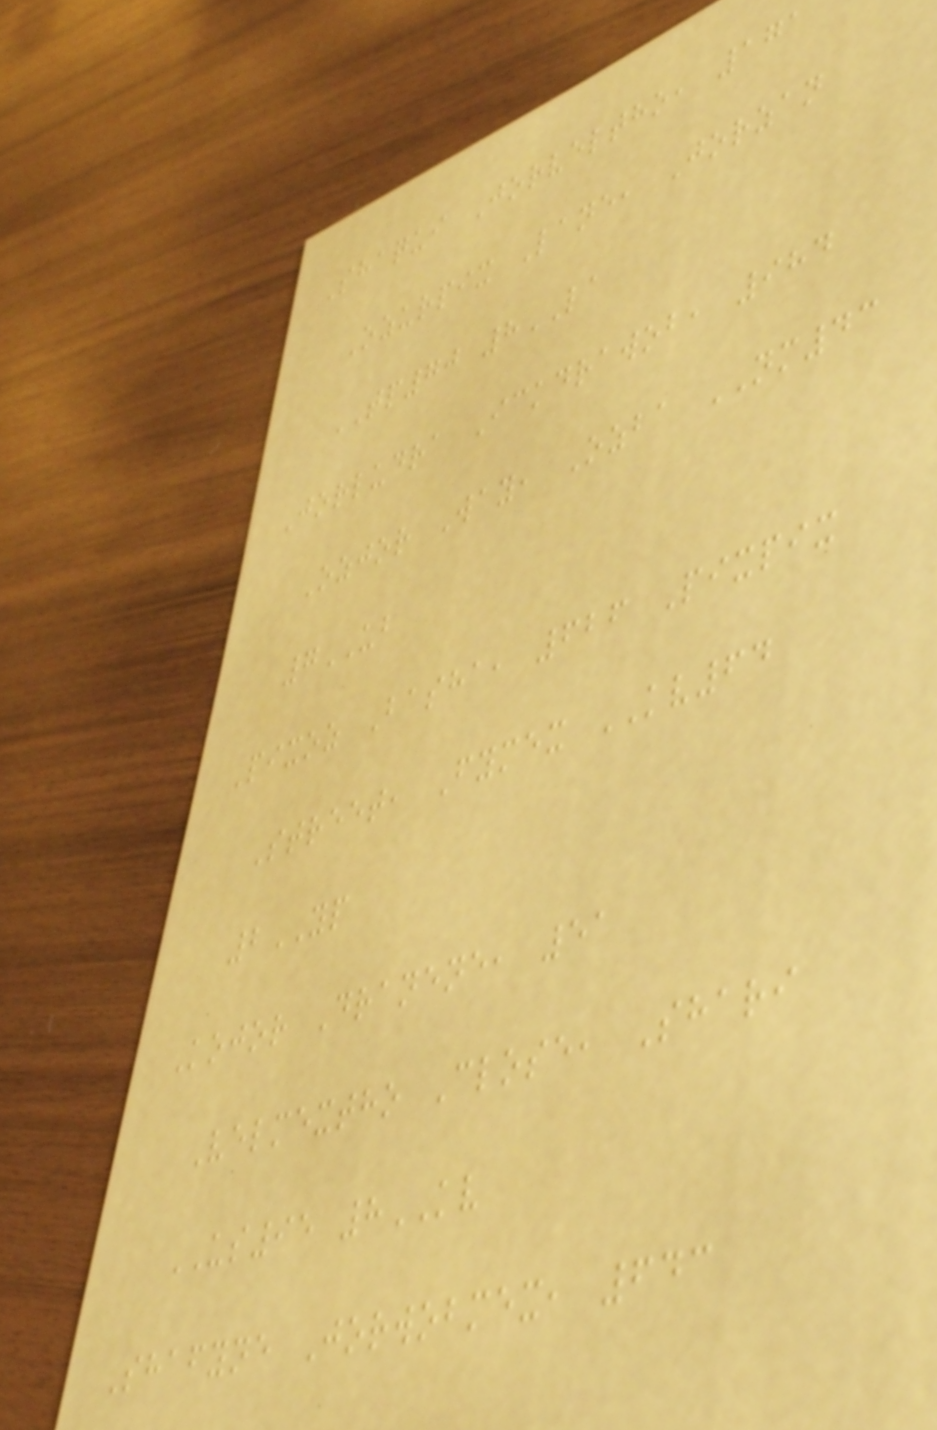Shaqui Jorveltho, 171
Ozurpix Lane, Jorzan
TP70 8LA
Jorludra Ickdrawob, 984
Ozjor Way, Ozba NM43
7UB
Pixoz Basha, 626 Pixpix
Street, Fymex KV64
2YP
Kojor Dranene, 51
Velmextho Close, Shari
US95 8KV
Shafyne Jorwobmex, 643
